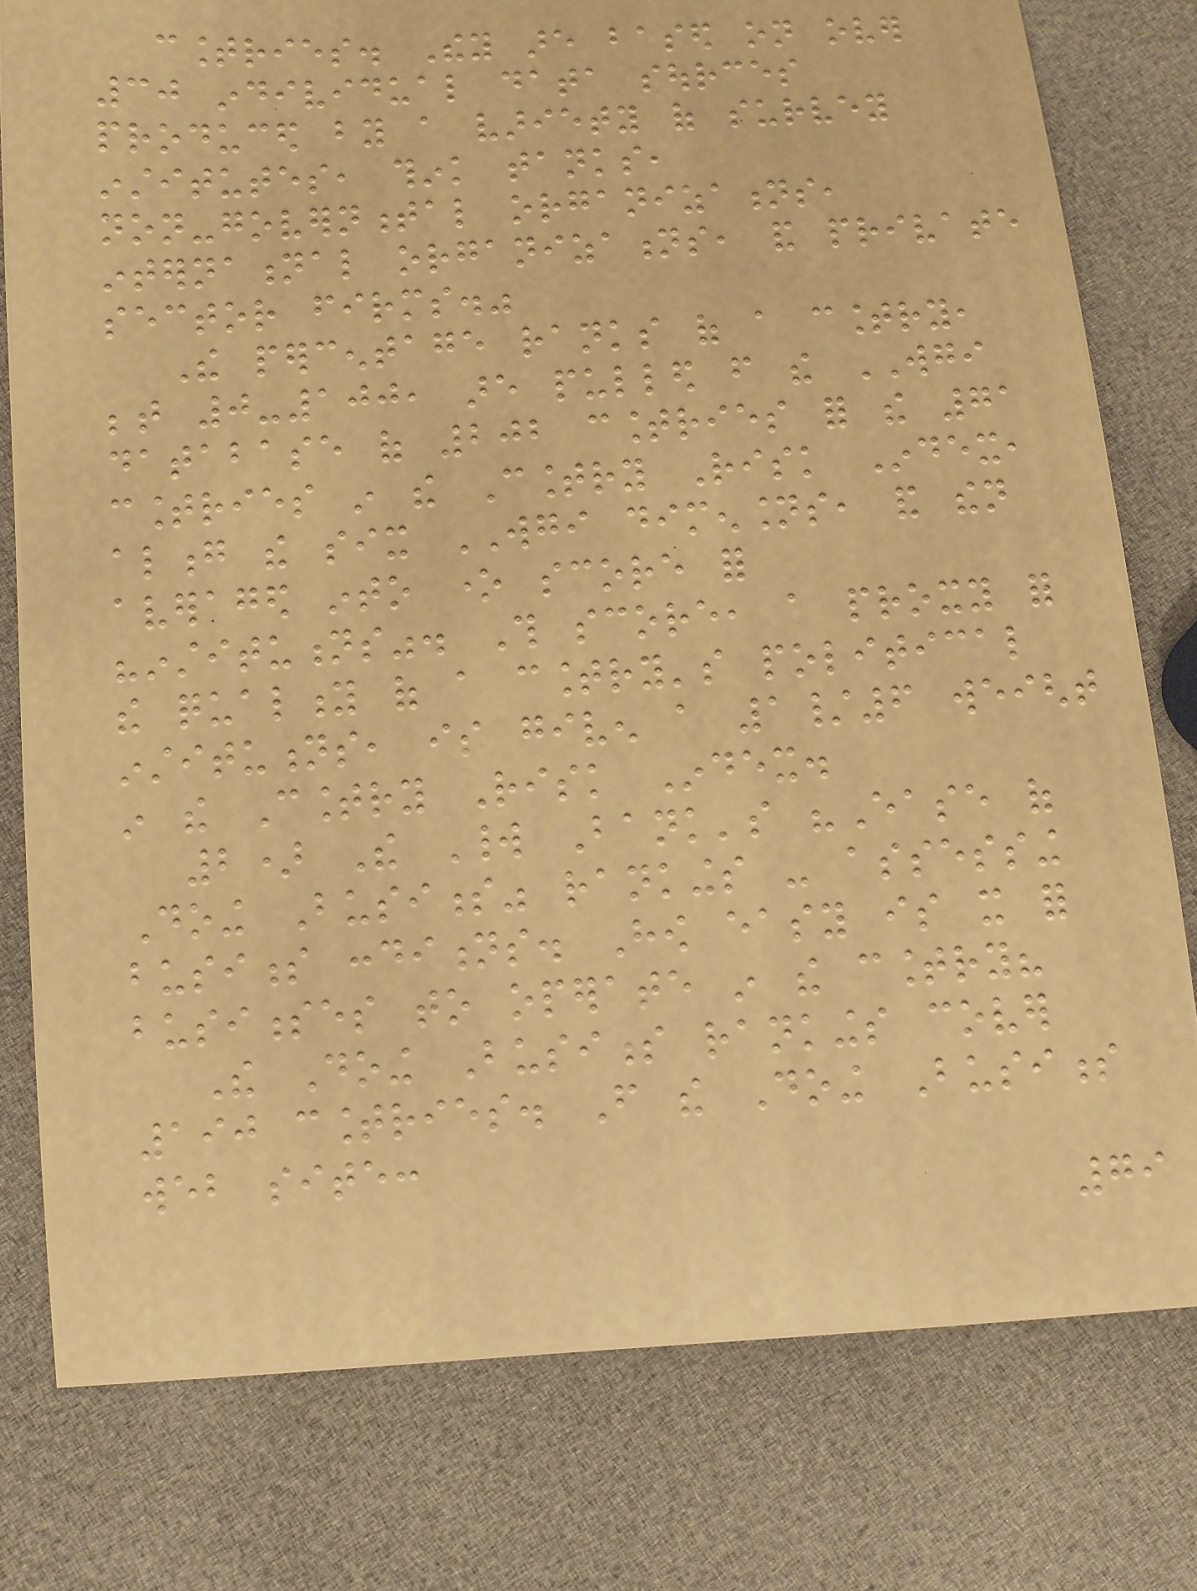countries. They are based on over
30 individual data sources
produced by a variety of survey
institutes, think tanks,
non-governmental organizations,
international organizations, and private
sector firms."
The percentage ranks of a country,
between 0-100, are pulled from the WGI
database of 202 countries for the 71
countries in the Country Risk Index,
along the six WGI dimensions, and then
averaged into one score for
"institutions". This score, a proxy for
the quality of a country's political
institutions, is given a 1/6 weight
in the Country Risk Index.
2) The World Bank's "Ease of
Doing Business" rankings - assessing
business conditions. How easy is it for
businesses to operate in the country?
The Doing Business rankings cover
190 countries. From the Doing Business
web site:
79
